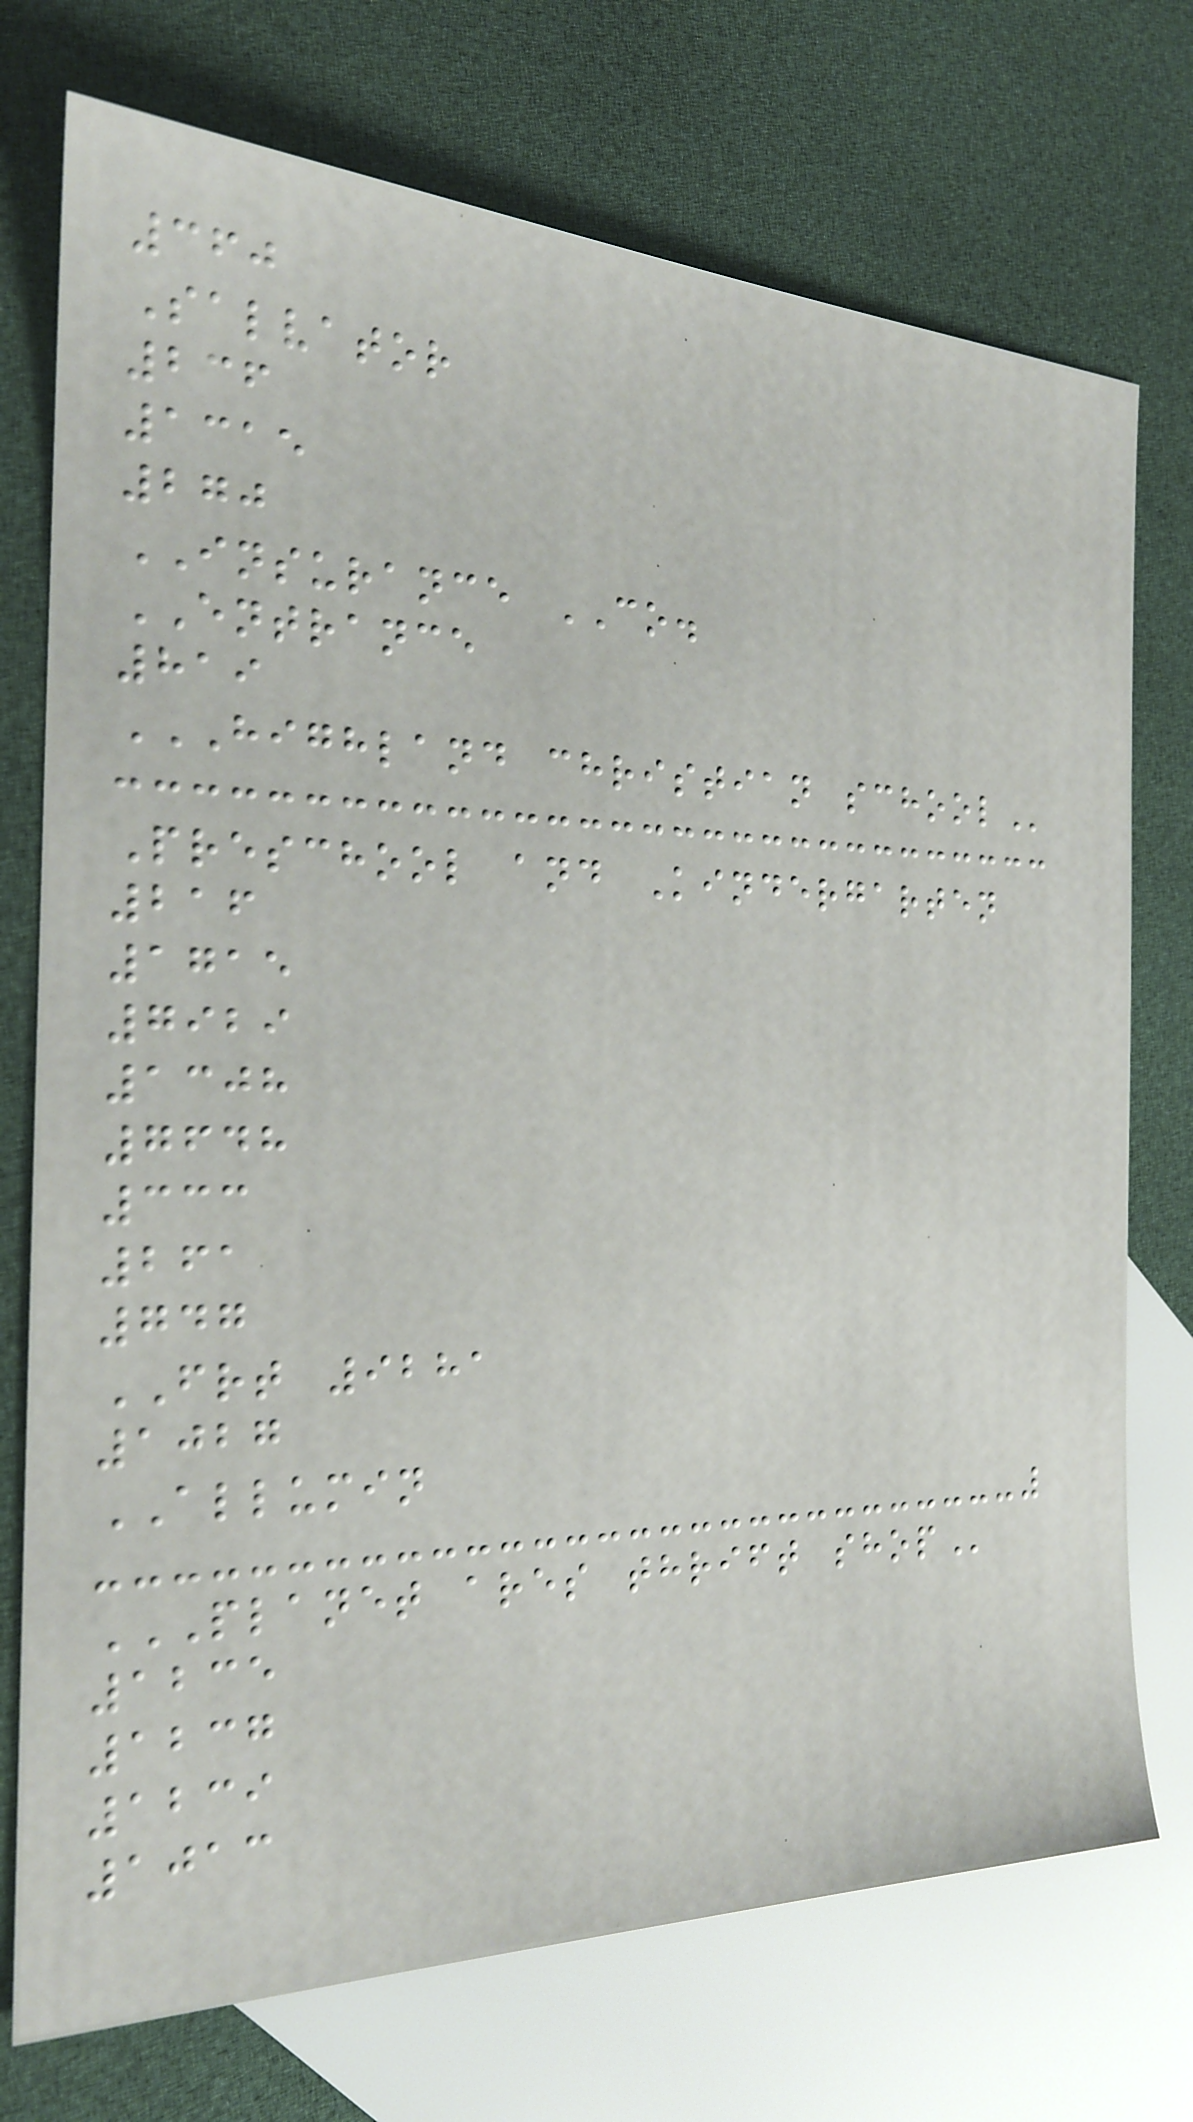360
Salvator
236
1315
270
INSURANCE CO.
ENTRANCE
819
HIGHLAND CHRISTIAN SCHOOL
Preschool and Kindergarten
216
1715
7929
1308
7648
333
261
747
FRT 9281
1027
ALLUMIN
PLANET ARES THRIFT SHOP
1235
1237
1239
1013
